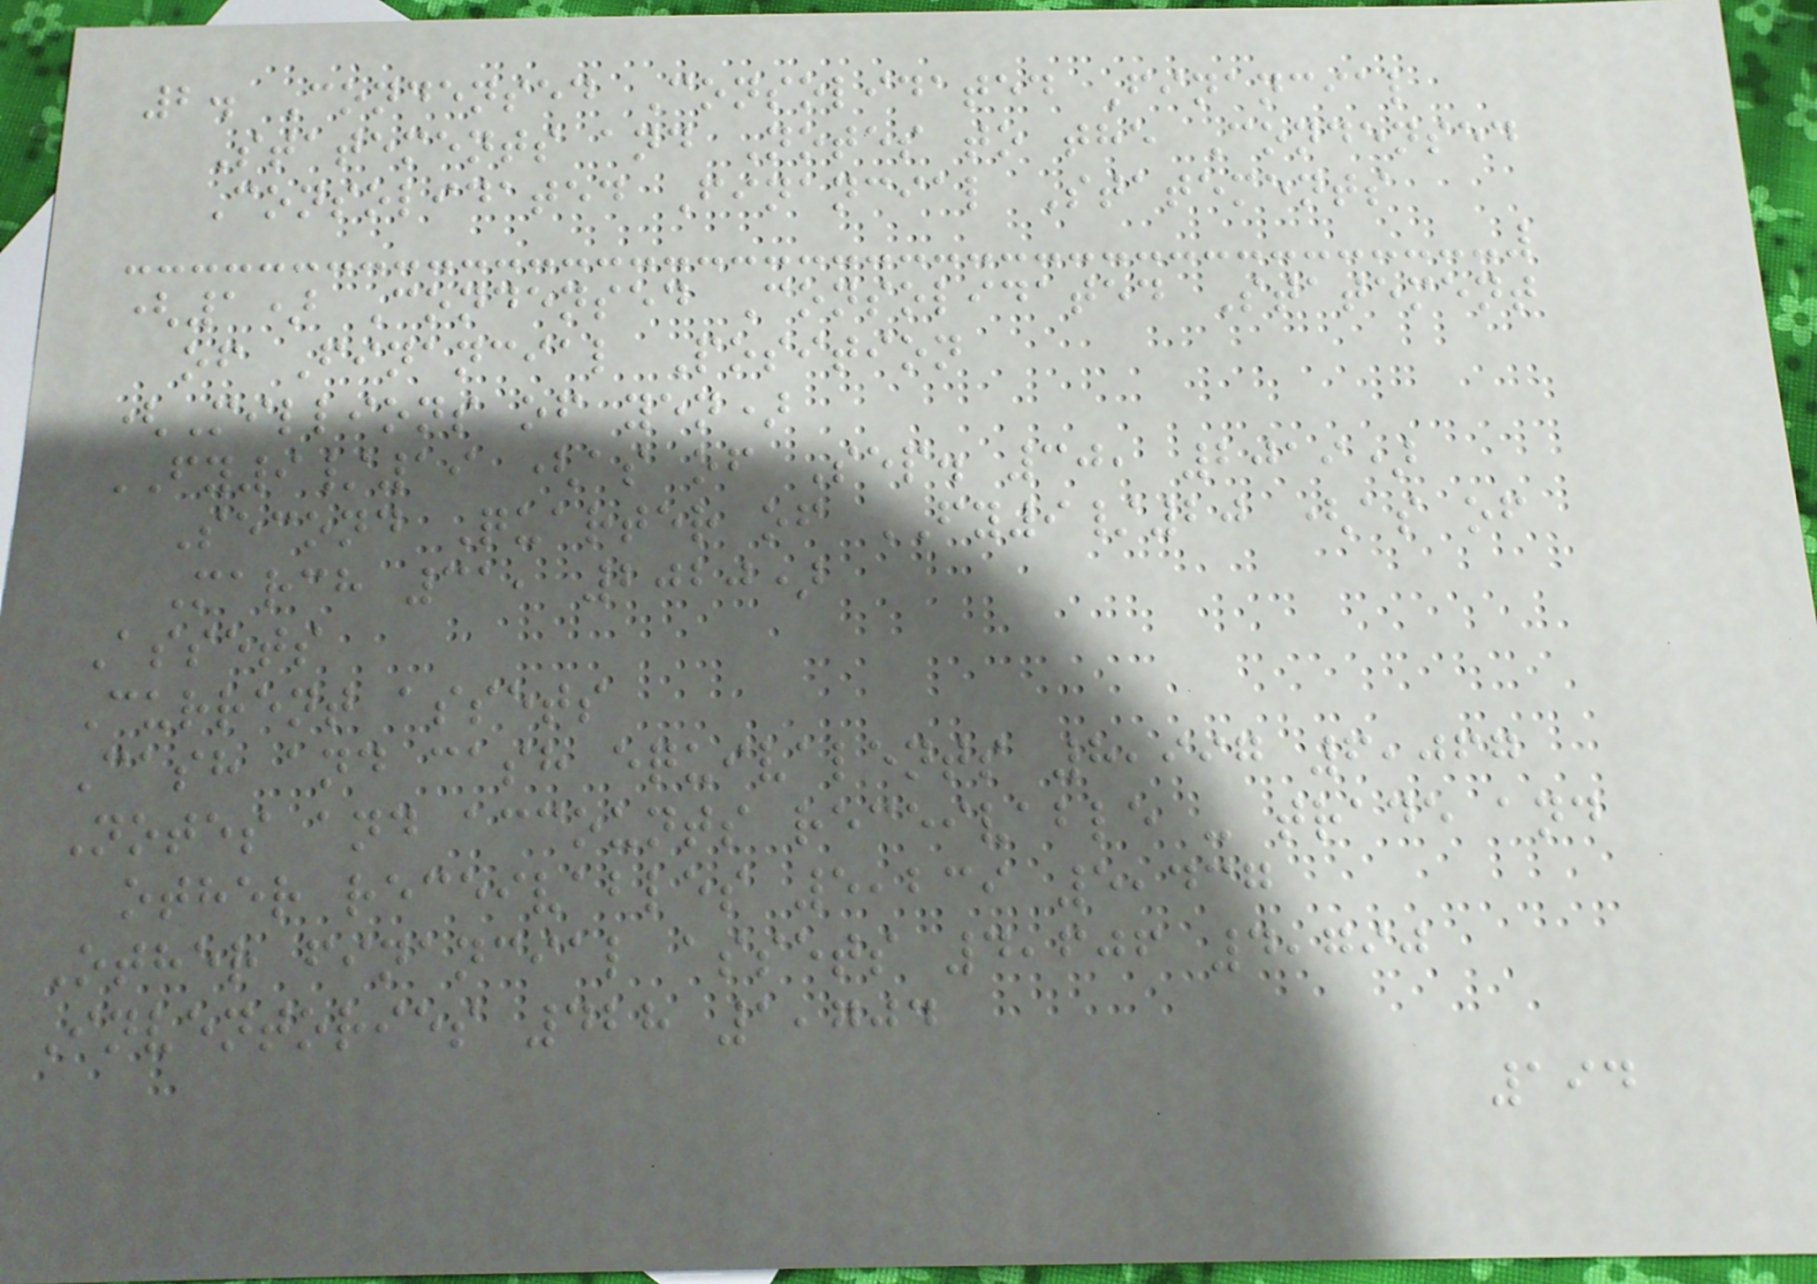2. Condensed Consolidated Financial
Statements and Notes to the Condensed
Consolidated Financial Statements
(1) Condensed Consolidated Statement
of Financial Position
(Millions of yen)
FY9/19 (as of Sep. 30, 2019)
Second Quarter of FY9/20 (as of
March 31, 2020)
Assets
Current assets
Cash and cash equivalents 8,997 6,067
Notes and accounts receivable - trade and
other receivables 5,239 5,437
Other financial assets 4,606 4,790
Inventories 428 1,704
194
